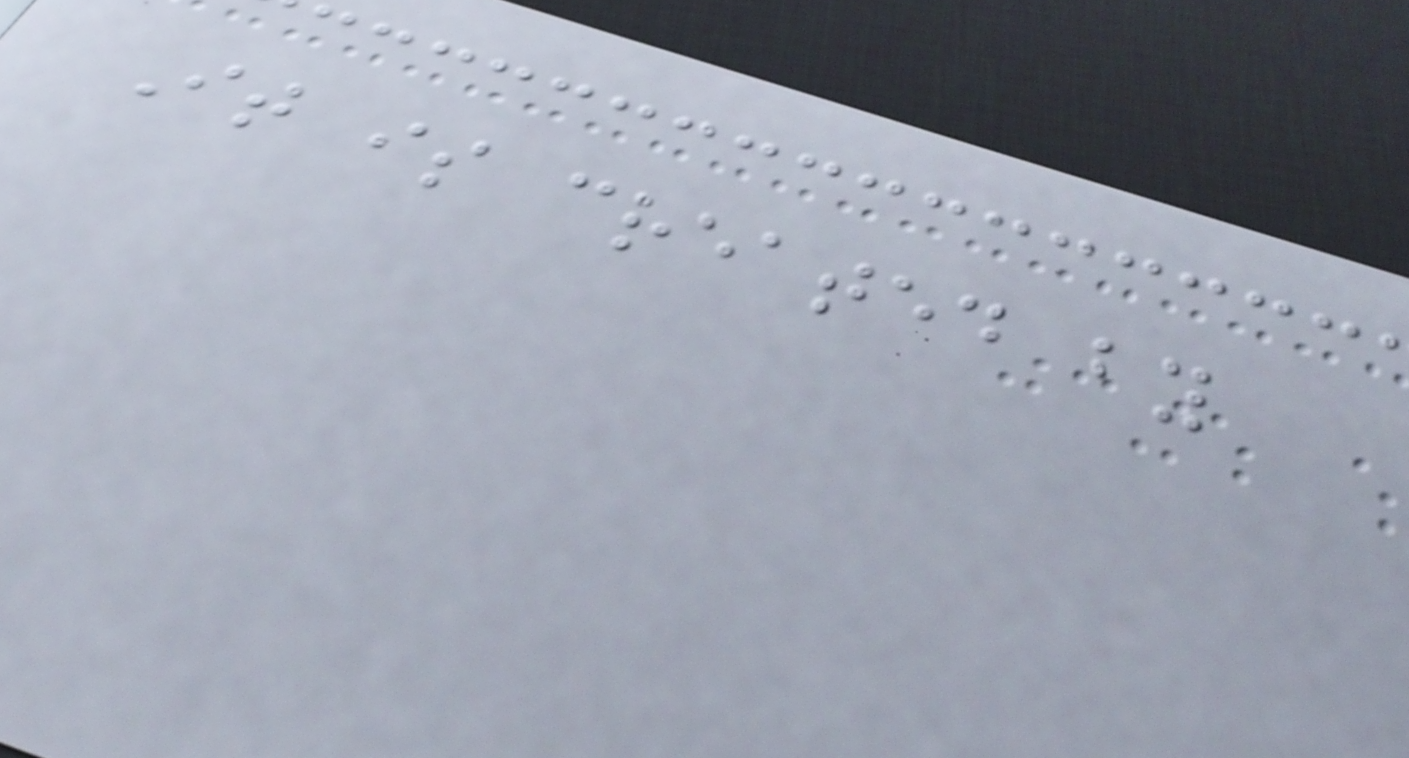It is created by
